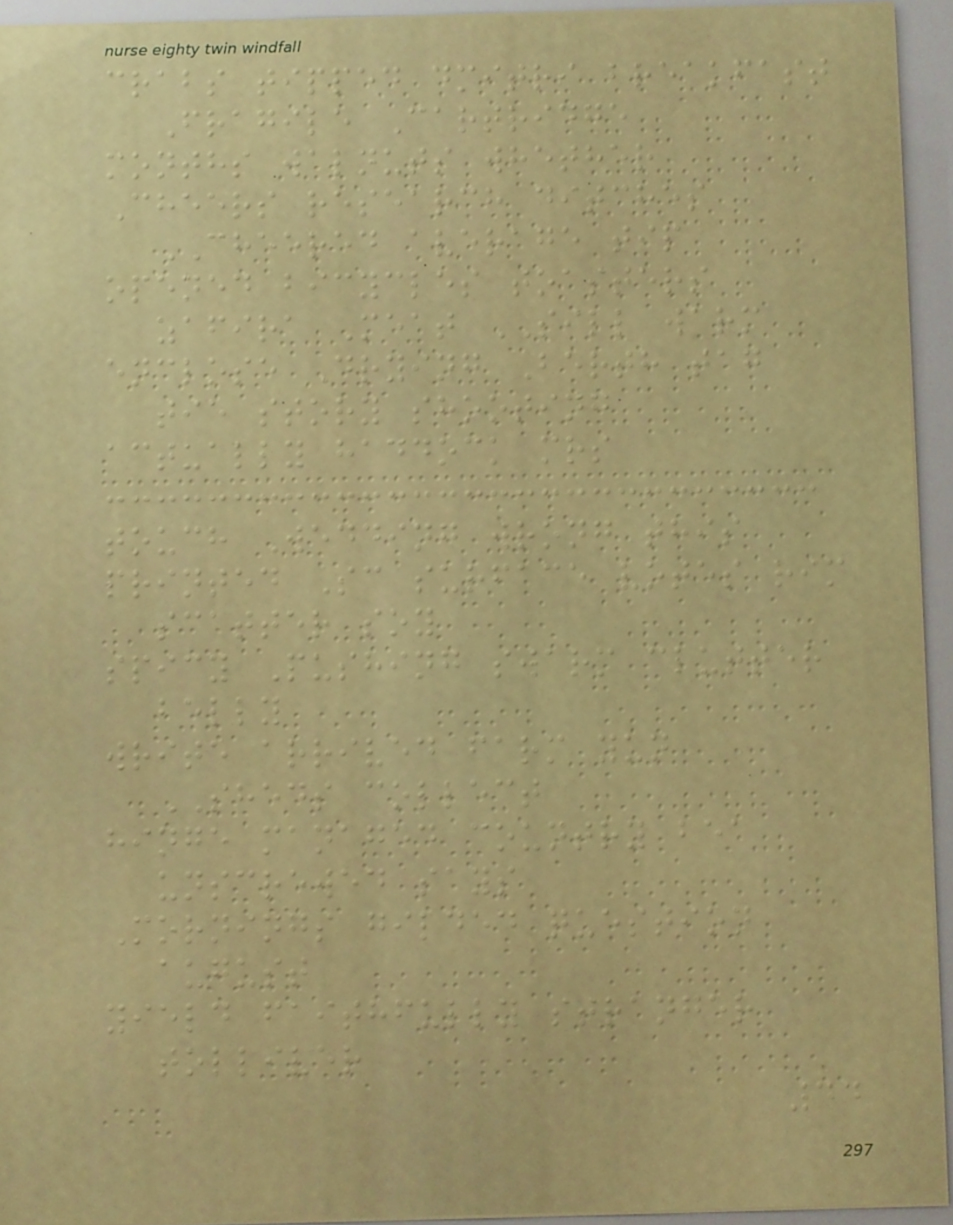crabs tipped dmitri breakfast
Fragile Cartridge
months walnuts whether
Cheers research ditches
CHEERED average tip
opened bicycles toasters
zafira Meat SILL warm
enclose Drying Berth tag
tie story shooting
actually haddock mrs
touch Wedding wrong this
printed Sc surface votes rim
scatter soy
spicy Pushing swarm clutter
belly
write arrived farm yun
SHEDS collect
hinge managed country bea
unscrewed says
Mornings gilded question
august
yield faithfully stranger
tolliver
44
